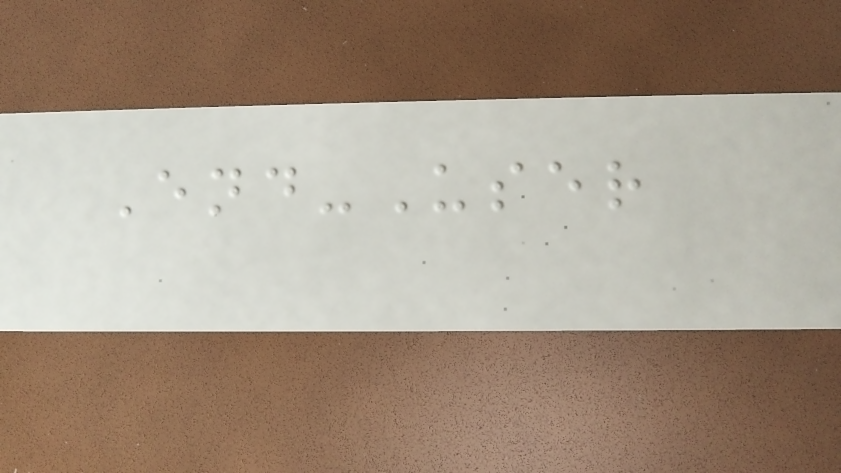End-User
